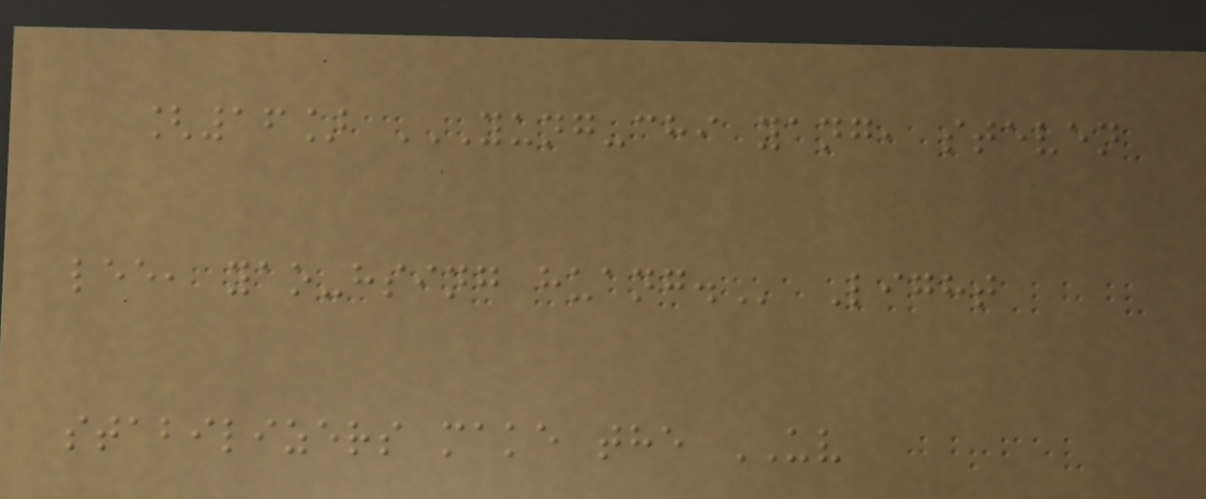[16] YUNG-CHI YANG, STEVEN
LEE, YAO-HSING HUANG. Light
stabilizers make the UV
